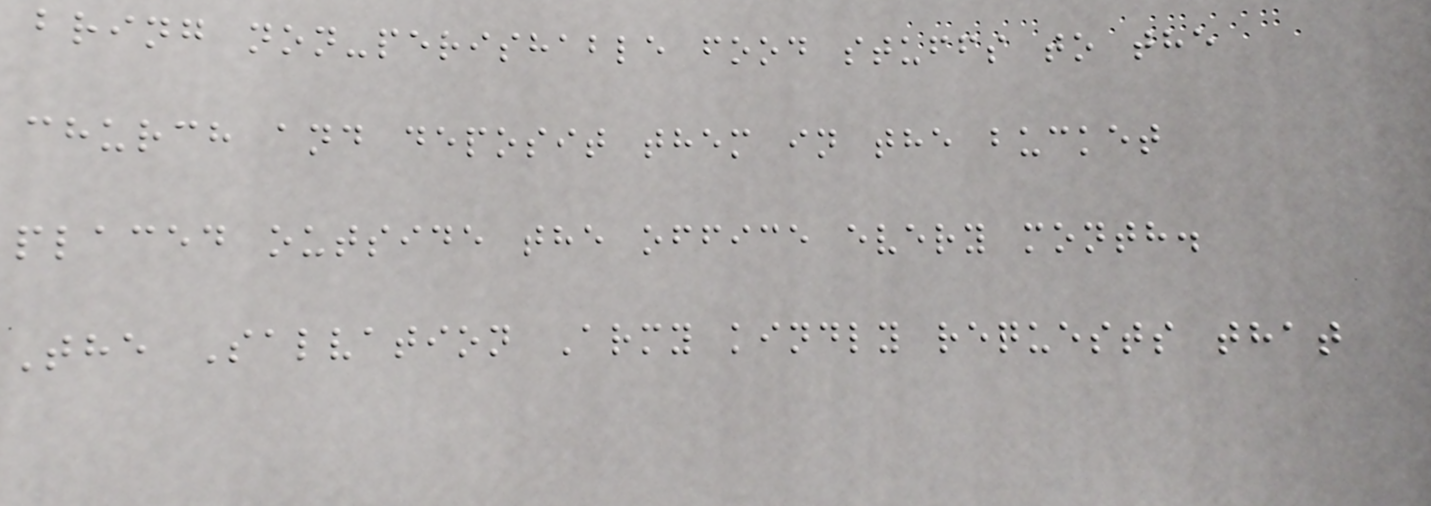bring non-perishable food stuffs to the
church and deposit them in the bucket
placed outside the office every month.
The Salvation Army kindly requests that
